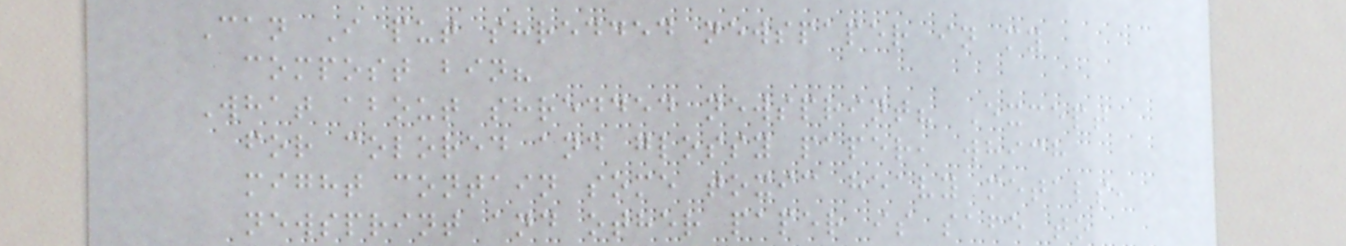Can I put shredded newspaper in my
compost bin?
What about shredded newsprint? Except
for colored and glossy paper, which
might contain some toxic heavy metals,
newsprint and other paper is safe to
